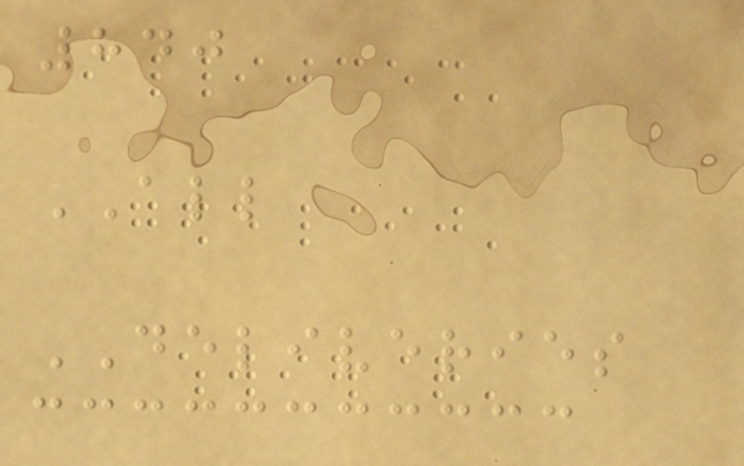840
ALL
DELIVERIES
